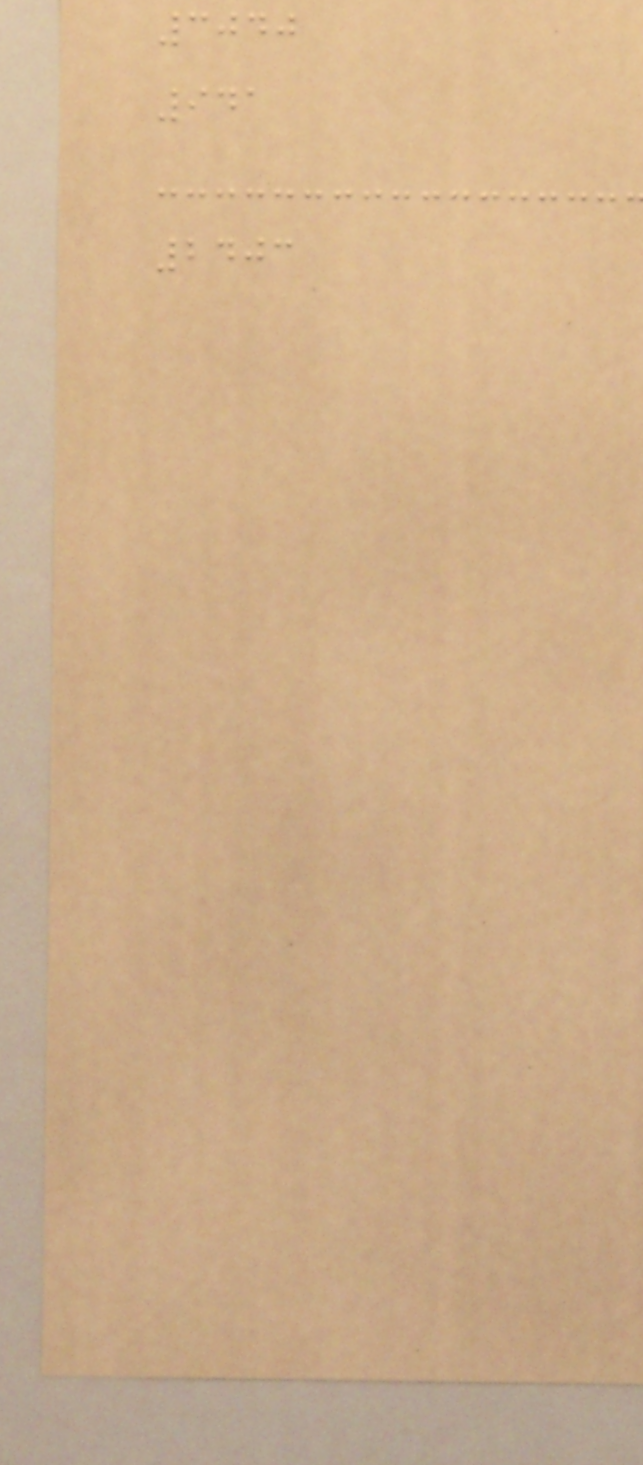3040
941
2403
